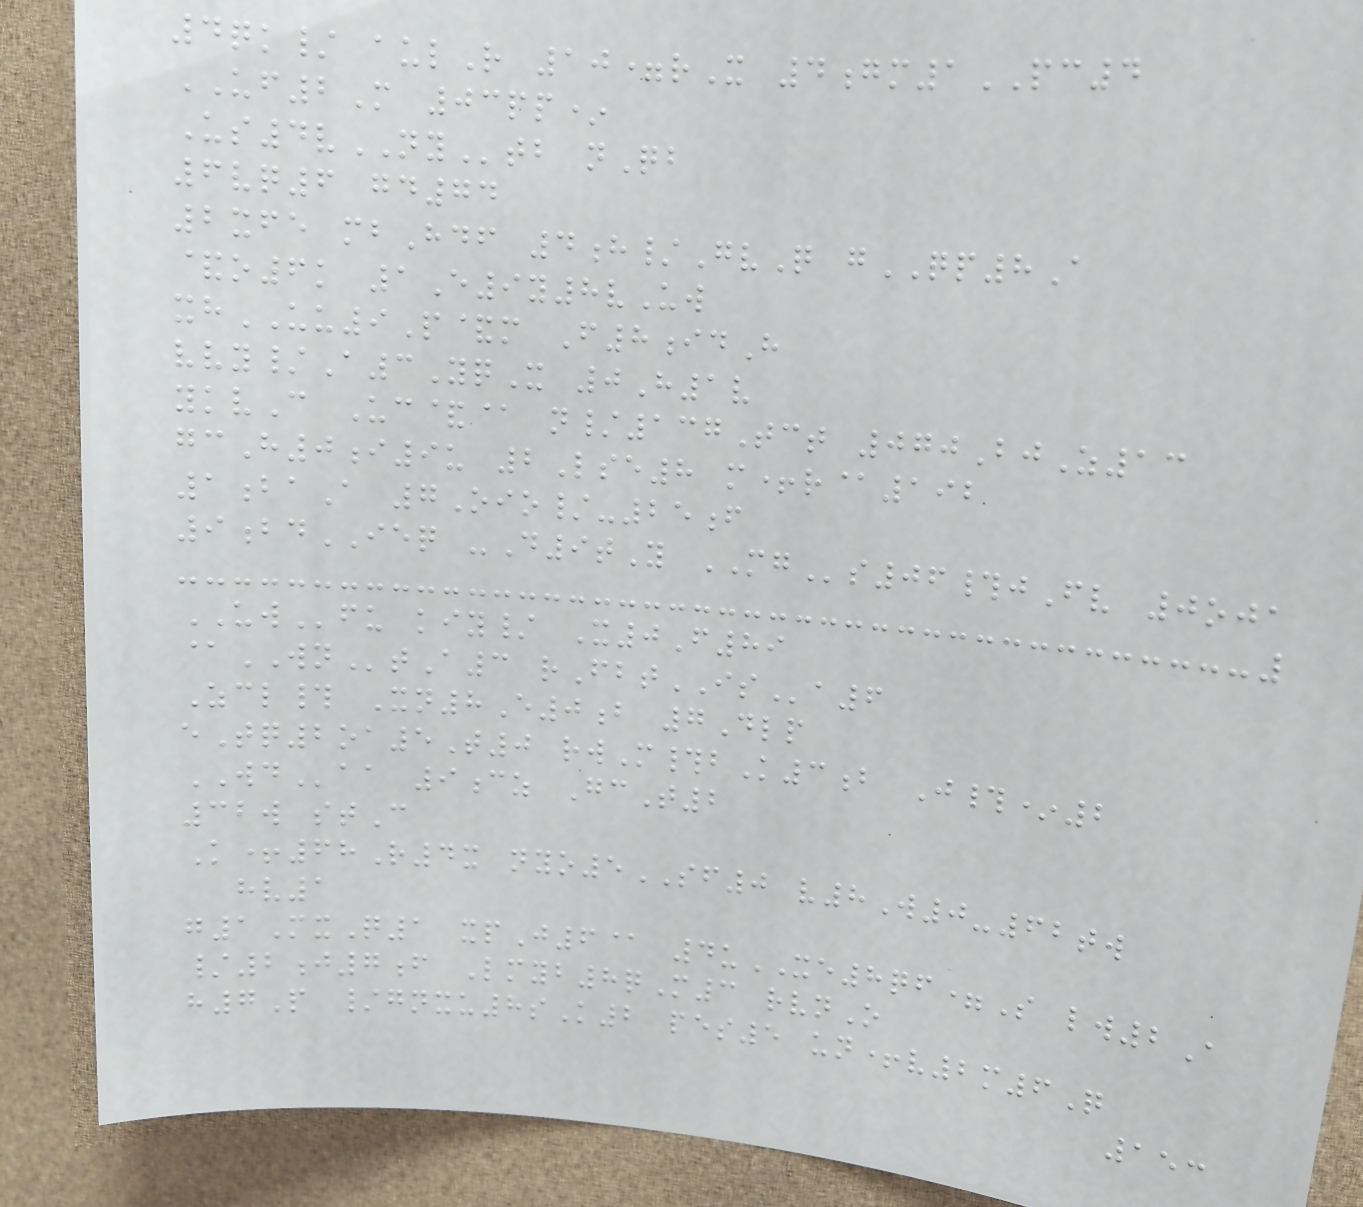4qk/ aulR 10=rX 4gm1PC4
UF2M 03pp*
Us4vNYtb nQb
6vq6 gd74
2xfe mbHdf 4h/GvQ gQP8A
&o6k 1E9y8vUw
xhUU9P&m F8idH
vvy/A3YqX 0H1v
ykvC Uc&@ n/137Tct 070BjZ13
gcH0i9u 2Lse8 m+r@192
1baA 7Oio/-25f
9bdIEQ -D9tY MGs06#jFv 0oja
UWfu kiy/ X0F89
@WNtA3 rFbtISa6
Zcl# Xn8E0b 7Dlp
eTq2oa5T0 rwM#bK3b J#*2
WDaa 9cz GcT2
32w stC
K+68R4x nyo5SF0 v8W0-62tw
hv1
g1MxQ1 xpJ6@ 4uXE8qf=S lw2A
/2j7f Lmyb8qM3 rvnO
h7P /gnxu8sK2 pes5 un+v2m6Q
153
